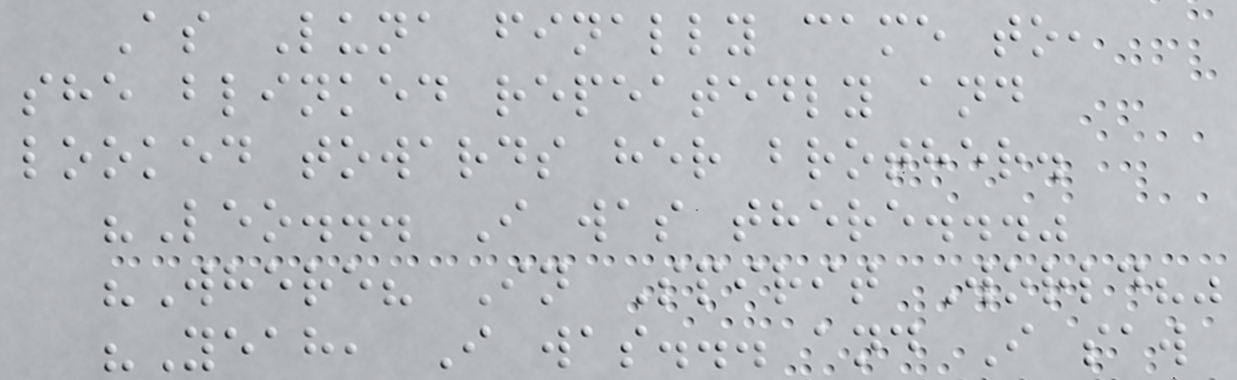As Luna finally came to,
she blinked repeatedly and
looked towards her brother.
"Leo... I was there..."
"Where? In Spirit World?"
"Yeah, I was... and I saw
